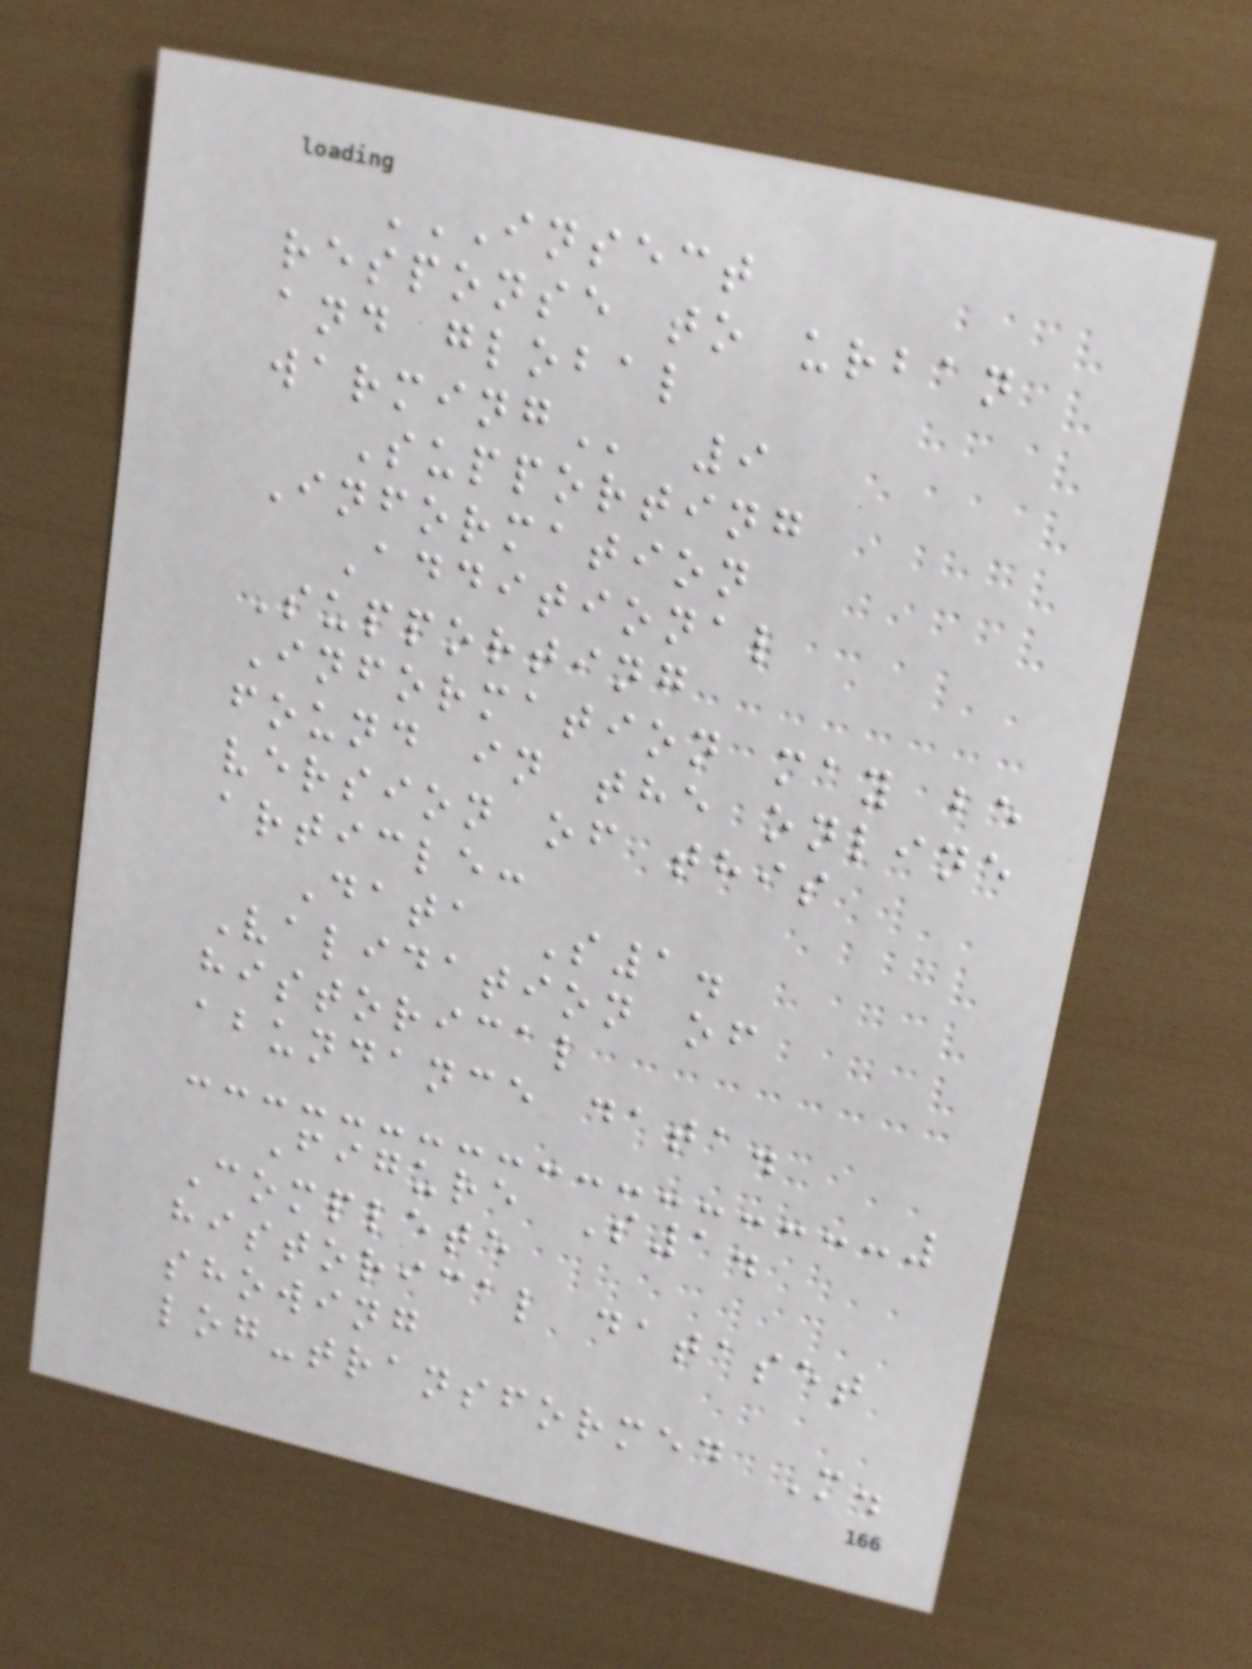INSECT
RESPONSE TO URBAN
AND GLOBAL
WARMING 9
Supporting
Information
Additional
Supporting
Information may be
found in the online
version of this
article:
Data S1.
Validation of
historical
abundance data.
Figure S1.
Complete
historical dataset
showing
log-transformed M.
